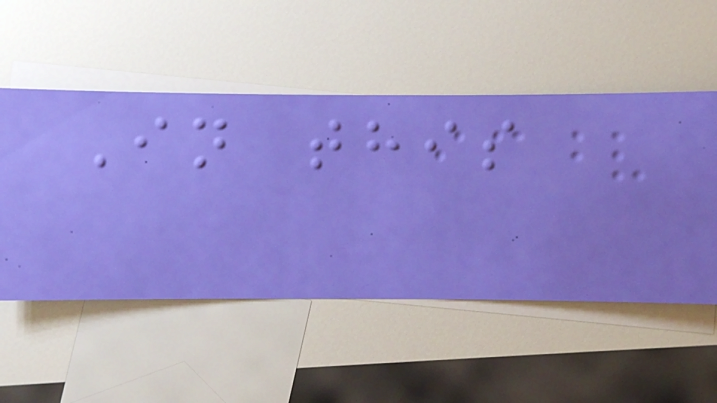In this
